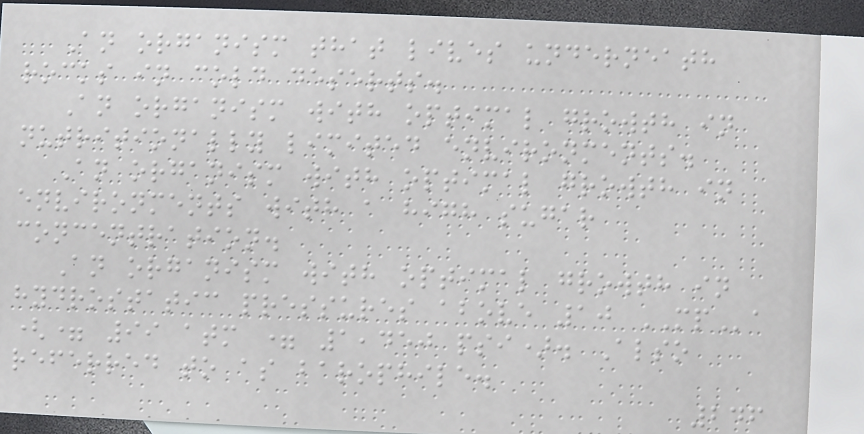An organism that lives underneath
rocks in cold deserts.
An organism with optimal growth in
nutritionally limited environments.
An organism with optimal growth in
environments with a high sugar
concentration.
An organism with optimal growth in
hydrostatic pressures above 10 MPa
(= 99 atm = 1,450 psi). Also
referred to as barophile.
246
